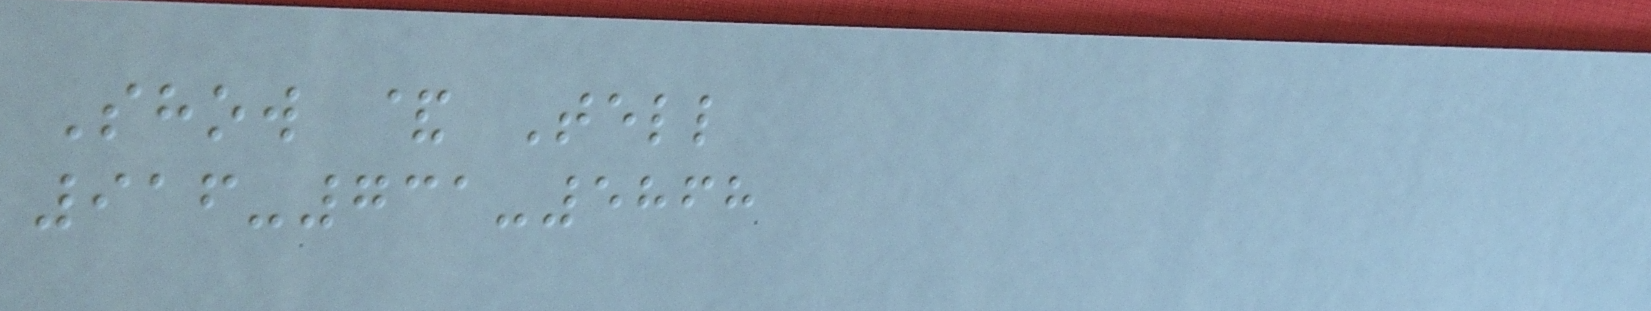Show & Tell
916-731-5868
